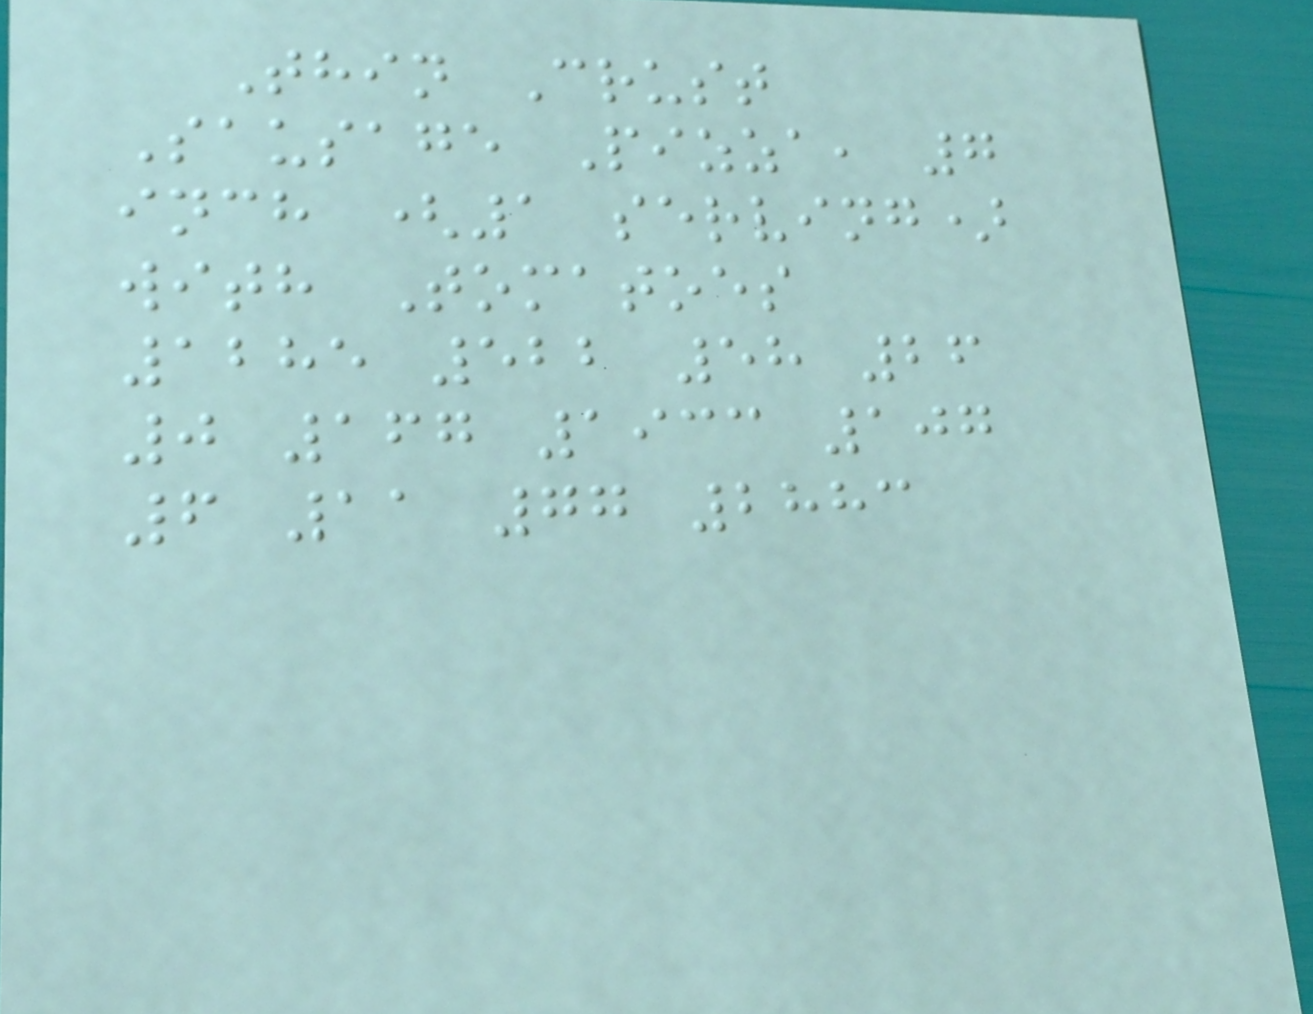Thin Crust
Sausage Pizza, 7
inch (1 serving)
with Tomatoes
1285 522 58 26
0 167 1933 107
6 11 77 2883
